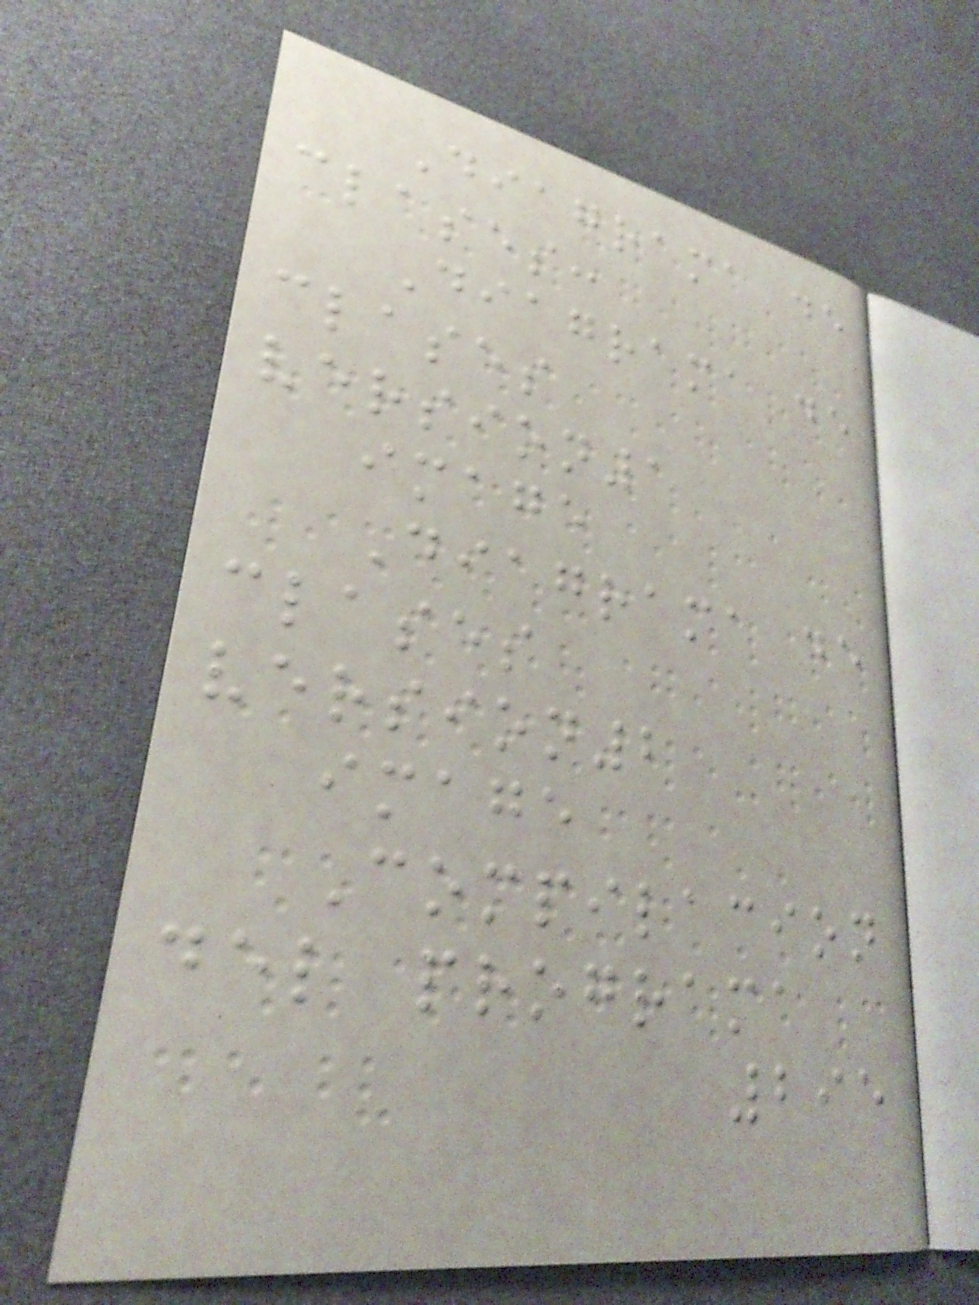Diagrama de
clases:
Diagrama de
clases
version1
image
Diagrama de
clases
version2
image
Compilacion
del programa
295
